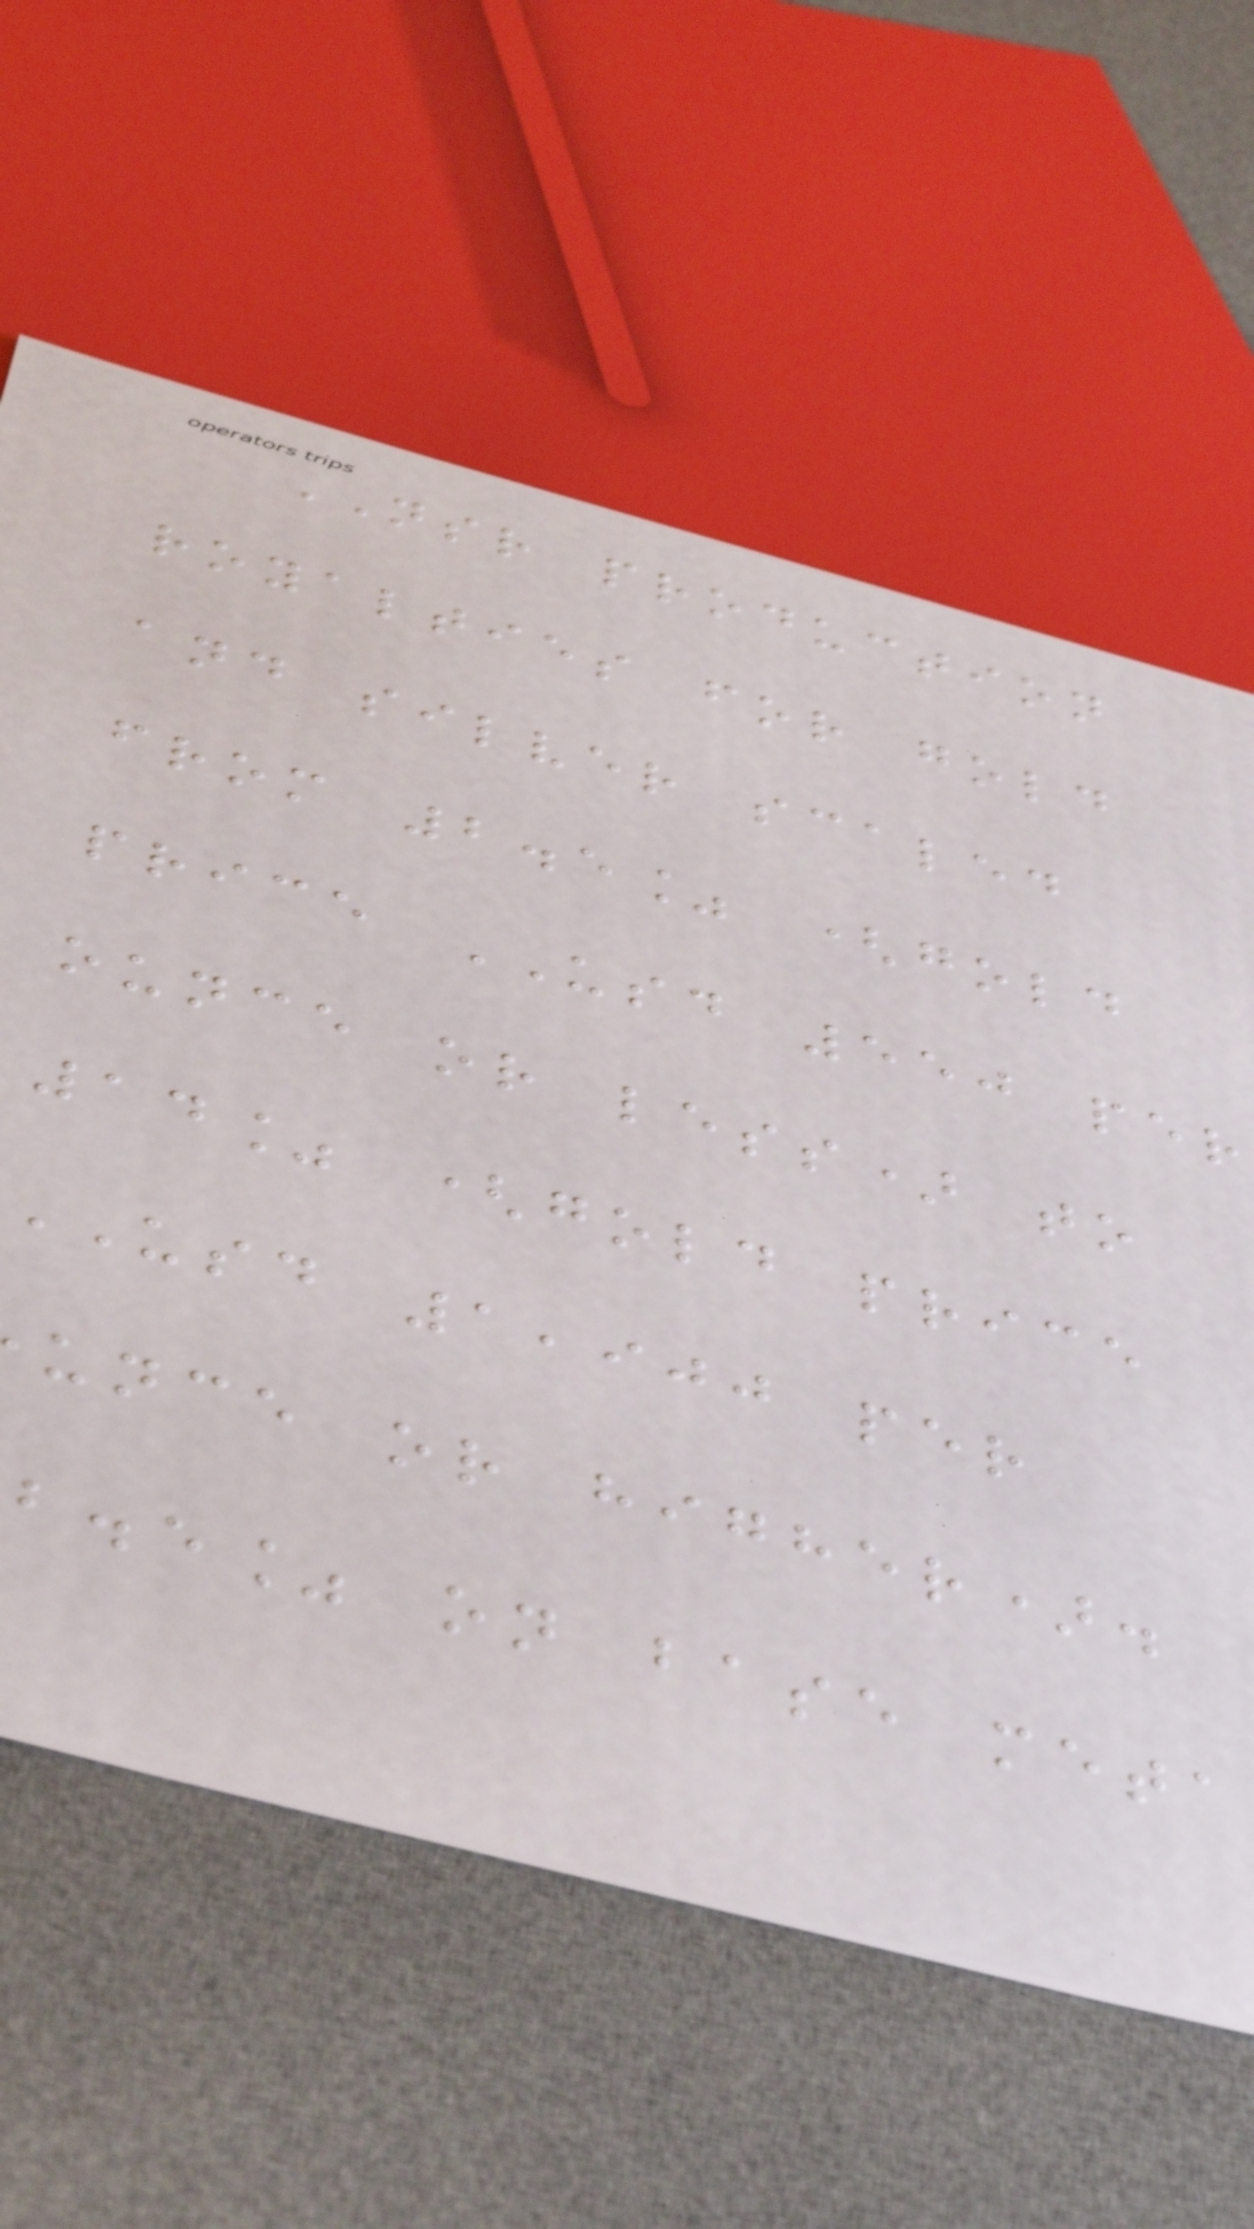NSR production
royalties for gold
and silver scaled
from 2.5% (gold
price USD 550 per
ounce or less) to
14% (gold price
USD 1,900 per
unce or higher).
b.e% on base meta
